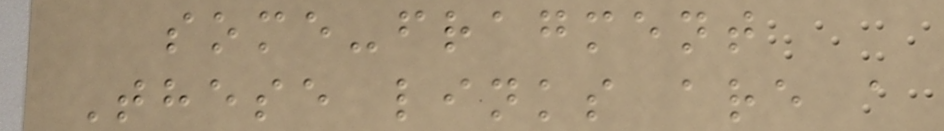some-fragment
These links are a
